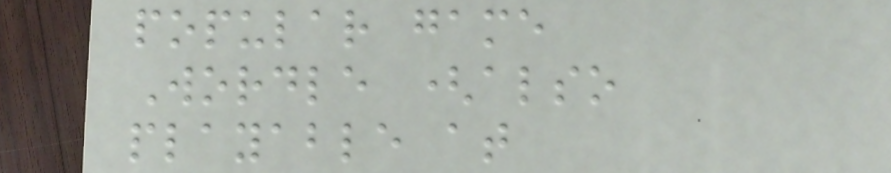popular game
Wordle (also
playable at
